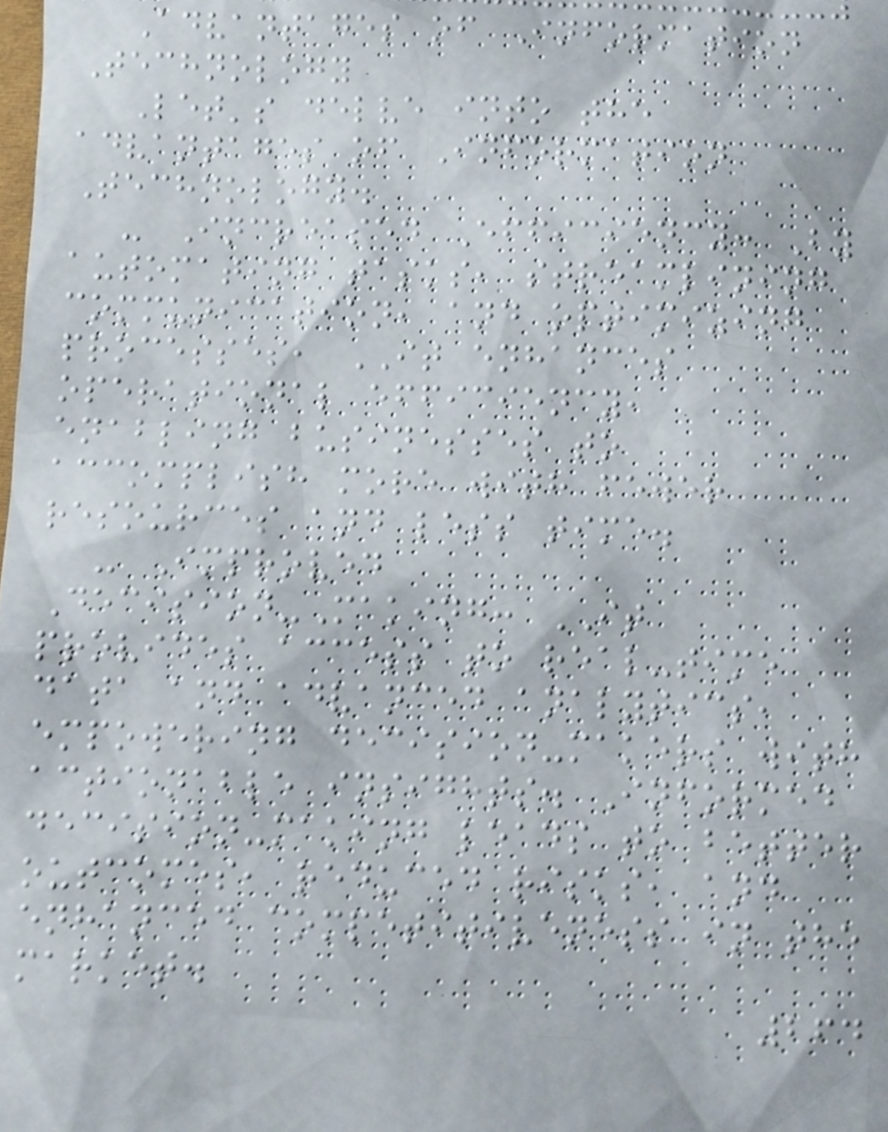Advantages of Information
Technology
Let's delve into the
advantages of Information
Technology.
- Increased Efficiency: By
automating tasks, streamlining
communication, and optimizing
processes, IT enhances
operational efficiency,
enabling businesses to
accomplish more with fewer
resources and less time.
- Improved
Decision-Making: IT
provides access to real-time
data and advanced analytics,
empowering decision-makers with
actionable insights. Informed
decision-making leads to better
outcomes, reduced risks, and
enhanced competitiveness in the
market.
264
